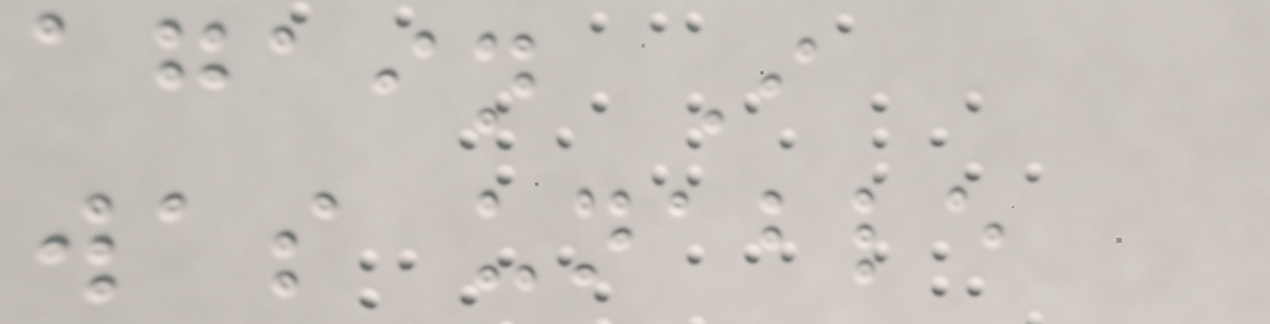again I
was unable
